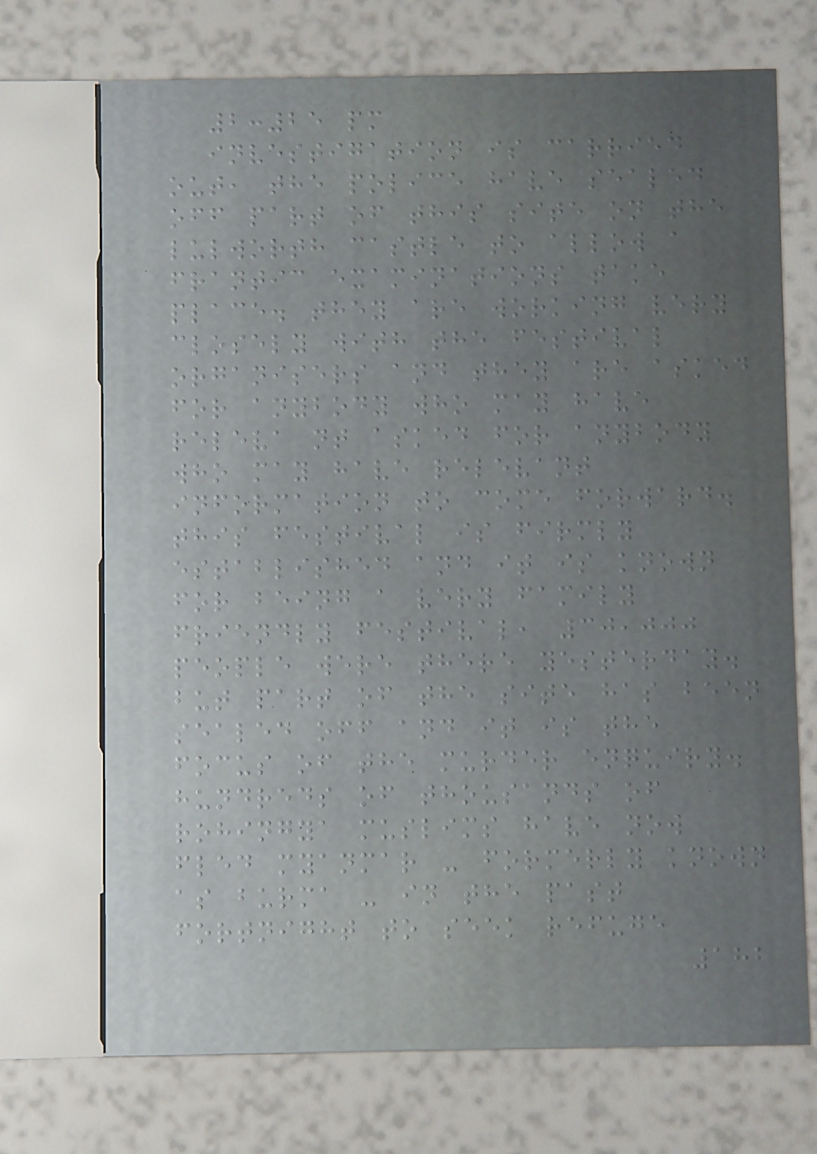2:25 pm
investigation is carried
out, the police have sealed
off part of this site on the
lulworth castle to allow a
frantic examinations take
place. they are working very
closely with the festival
organisers and they are asked
for anybody who may have
releva nt asked for anybody
who may have relevant
information to come forward.
this festival is firmly
established and it is known
for being a very family
friendly festival, 30,000
people were there yesterday.
but part of the site has been
sealed off and it is the
focus of the murder enquiry.
hundreds of thousands of
rohingya muslims have now
fled myanmar - formerly known
as burma - in the past
fortnight to seek refuge
182
